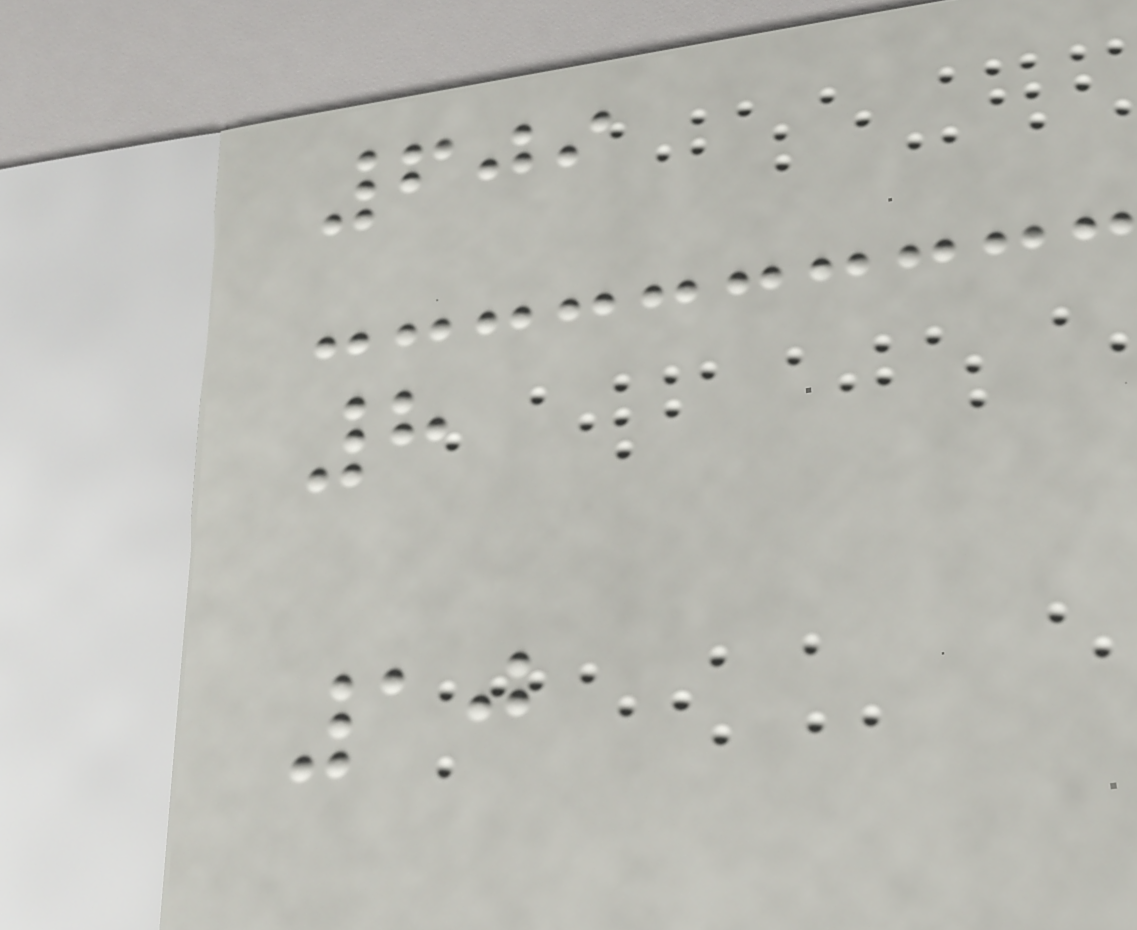609
8
10
